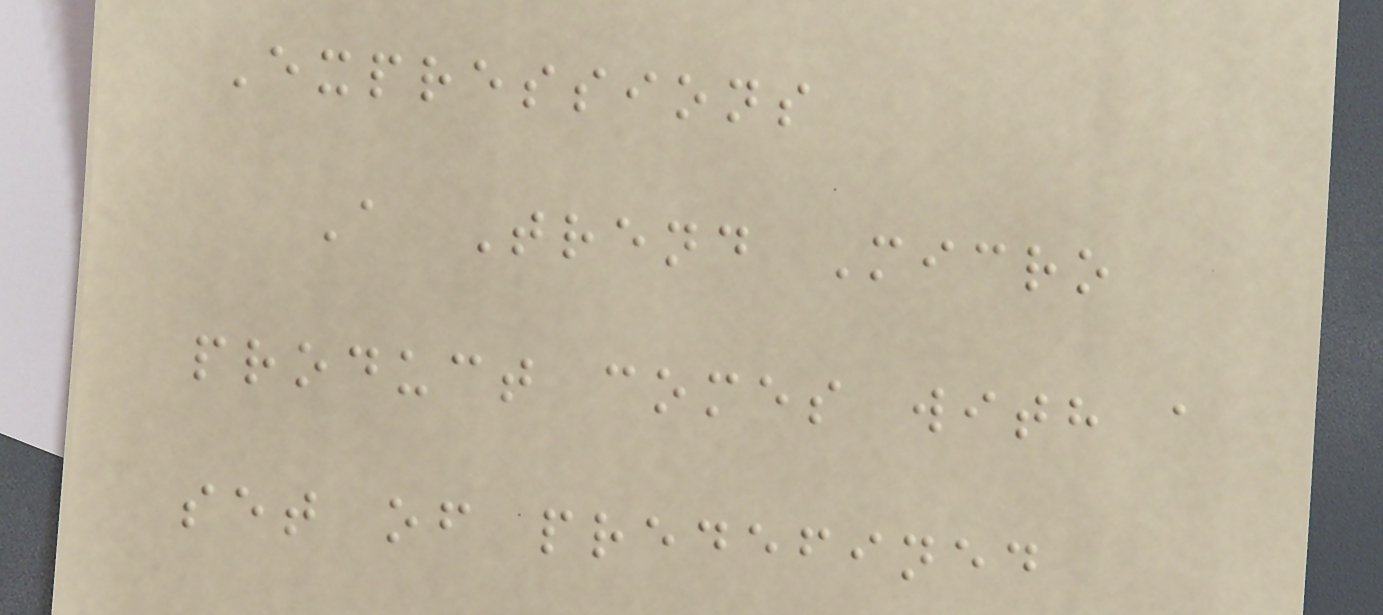Expressions
A Trend Micro
product comes with a
set of predefined
